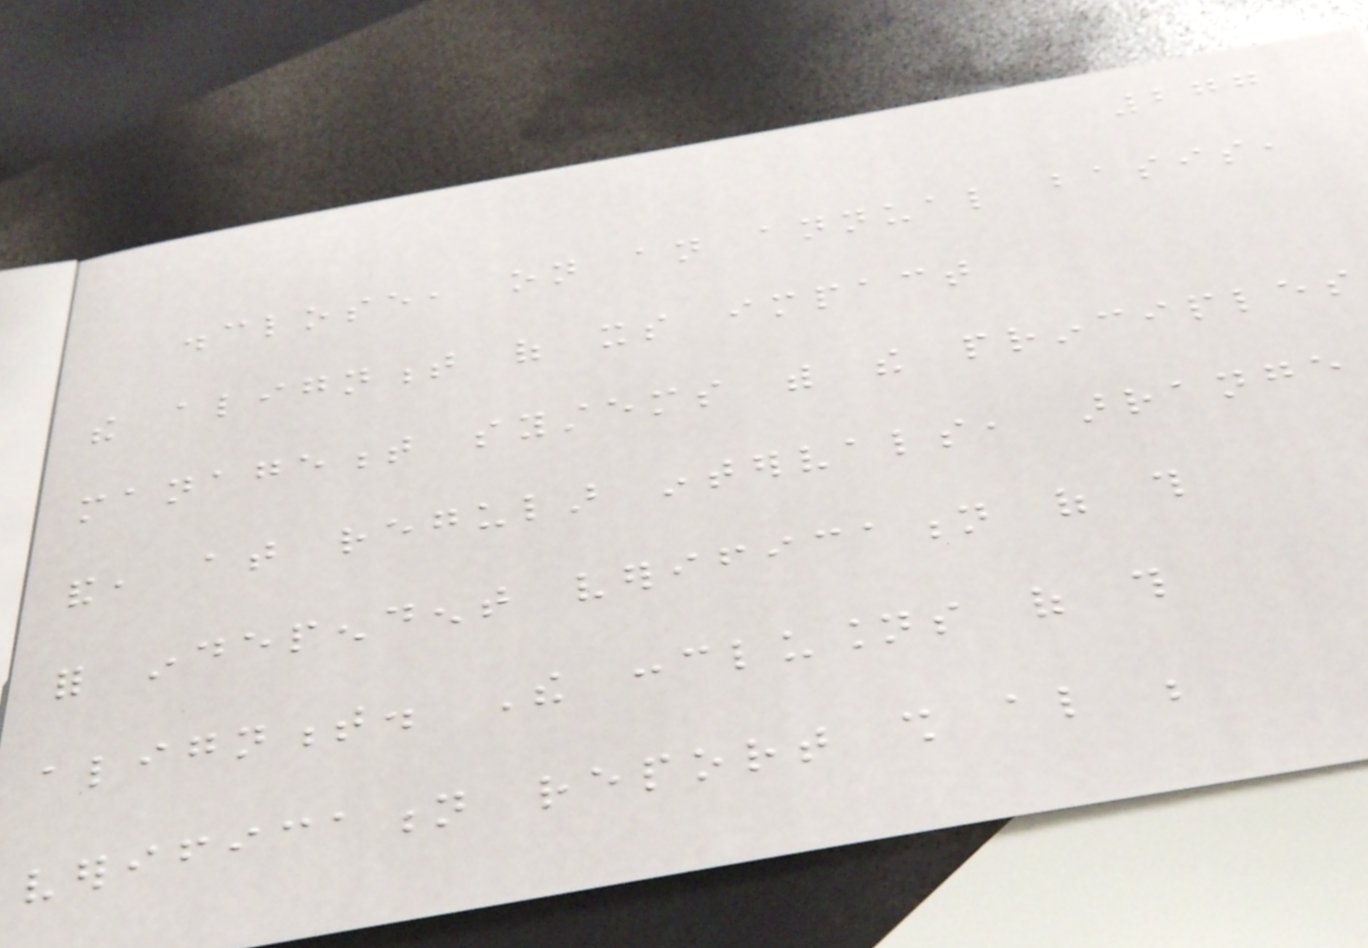277
disclose, on an annual basis,
the alignment of its impact
management systems with the principles
and, at regular intervals, arrange
for independent verification of this
alignment. The conclusions of this
verification report shall also be
